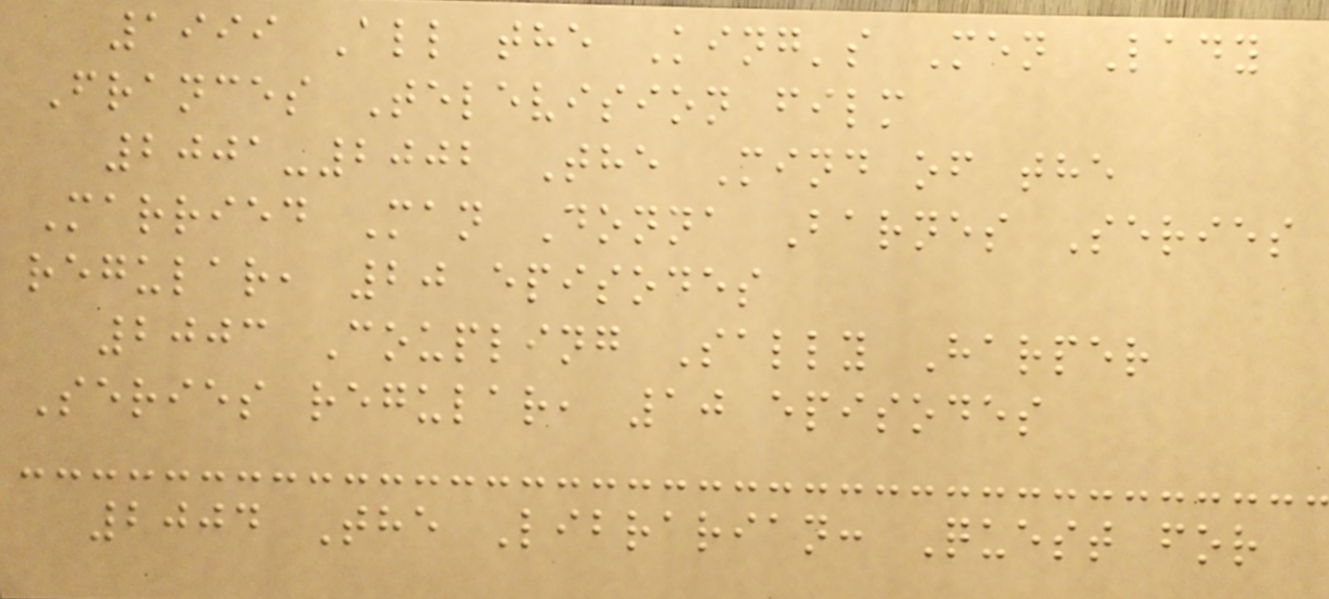1999 All the King's Men Lady
Frances Television film
2001-2002 The Mind of the
Married Man Donna Barnes Series
regular, 20 episodes
2003 Coupling Sally Harper
Series regular, 10 episodes
2004 The Librarian: Quest for
